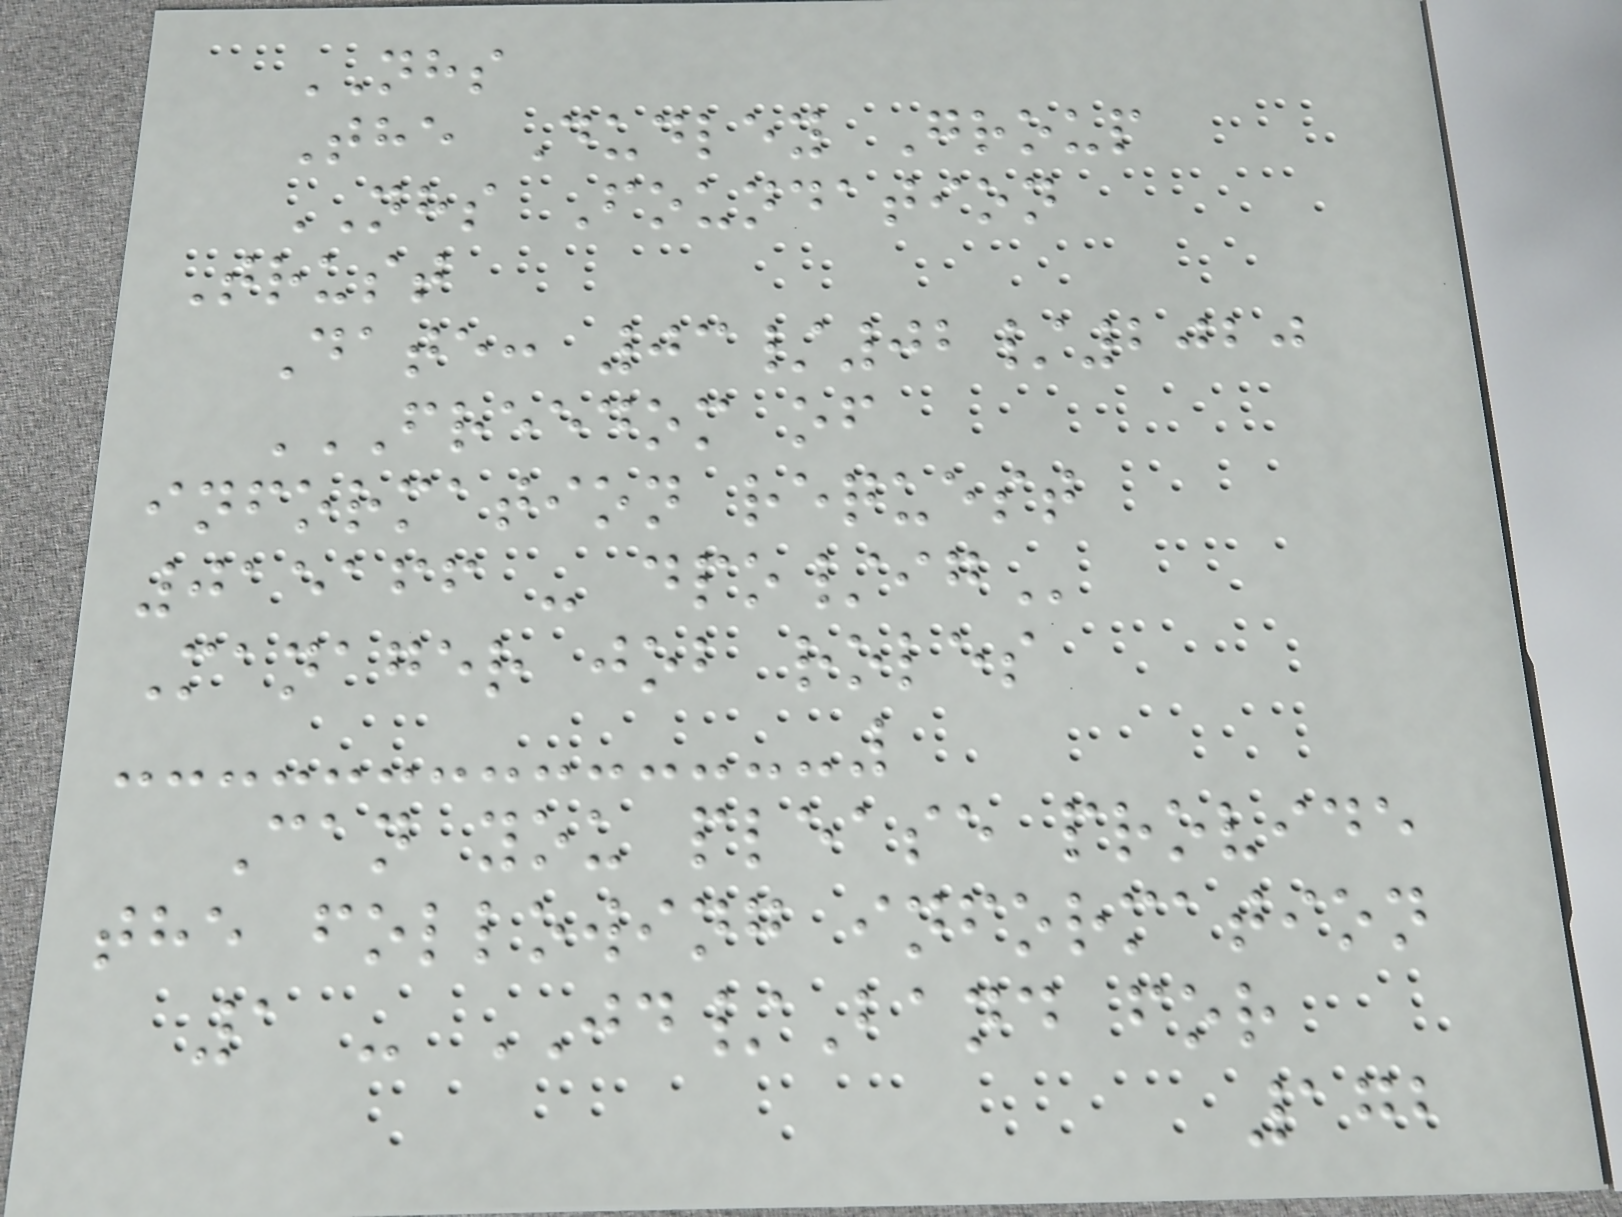NHS
The Dudley Group
NHS Foundation
Trust
Date: 03/02/2020
FREEDOM OF
INFORMATION REQUEST
015166 - DPO/IG
Manager job roles
Can you please provide
the following information
1 - JD/Band for
172
